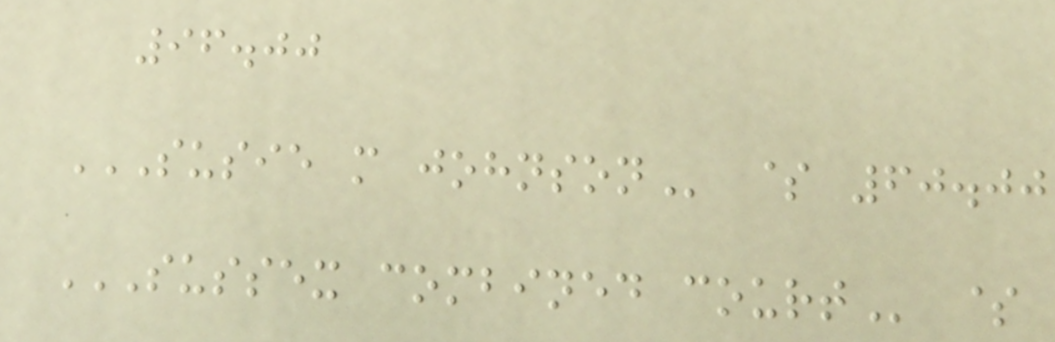96.00
SUSIE M JOHNSON $ 60.00
SUSSEX COMBINED COURT $
